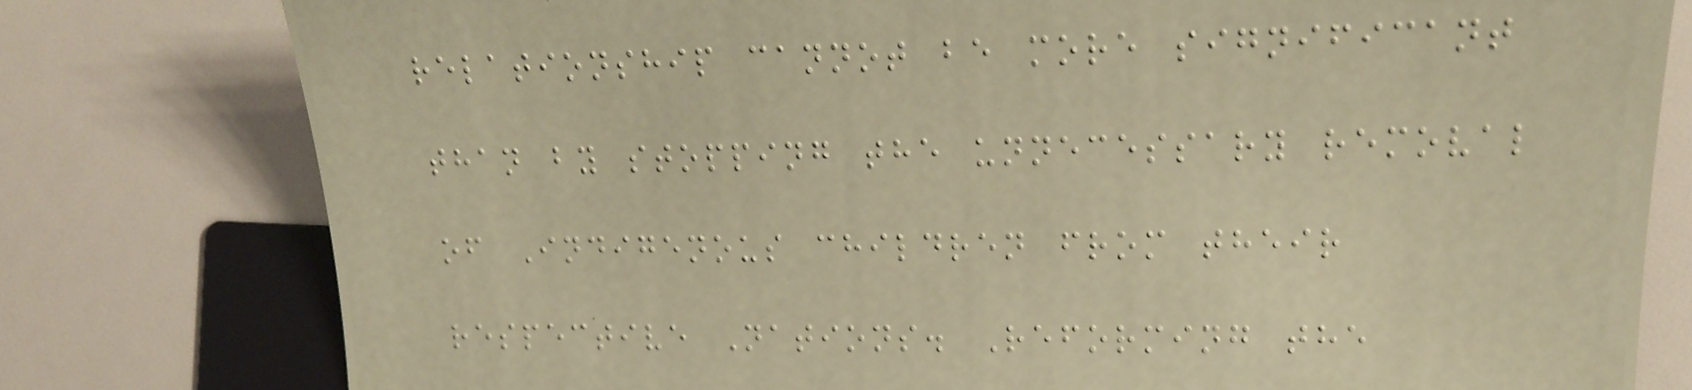relationship cannot be more significant
than by stopping the unnecessary removal
of Indigenous children from their
respective Nations. Reforming the
